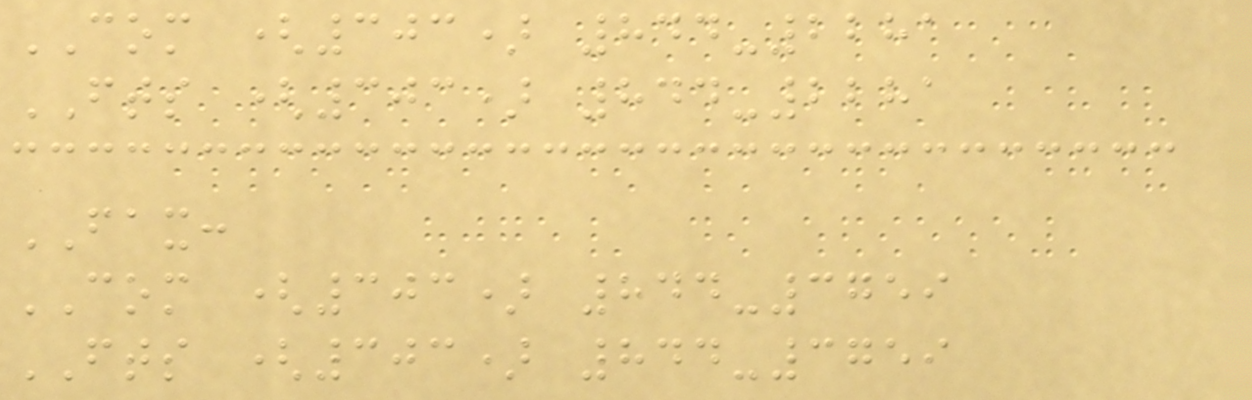COM (303) 844-2281
FTS (303) 844-2281
FAX:
COM (303) 844-3759
FTS (303) 844-3759
